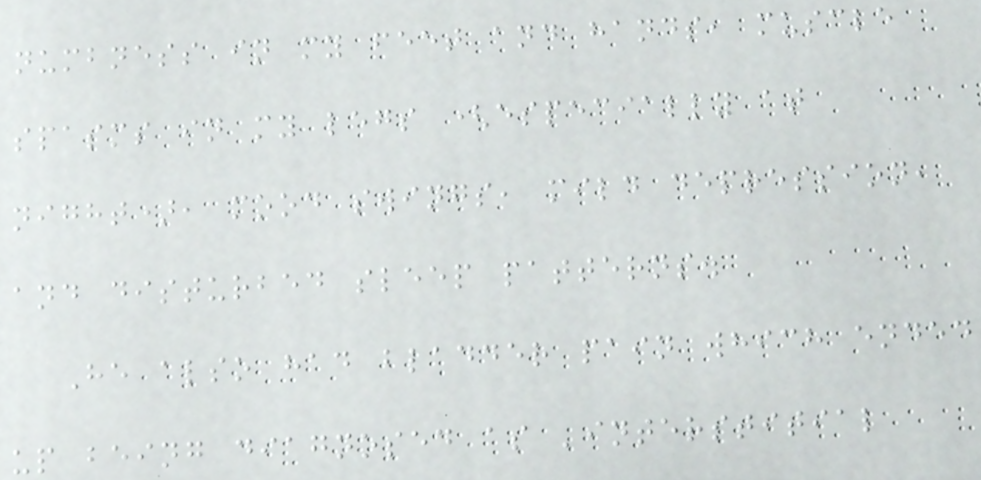numbness in my feet and hands, muscle
spasms in my legs (especially at
night), mood swings, mild depression,
and disturbed sleep patterns.
He also had bladder pain which ended
up being diagnosed as 'interstitial
